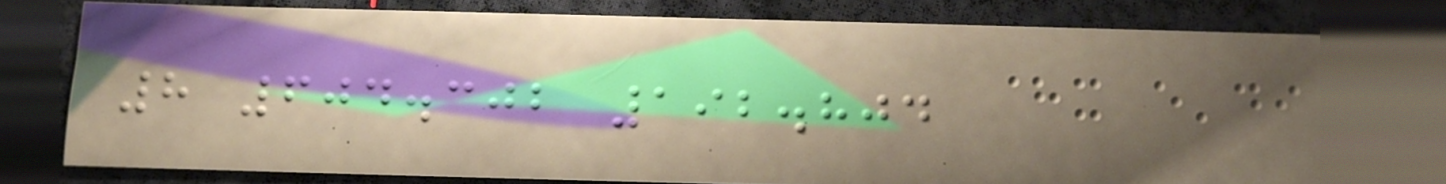8 604.302 192.804
